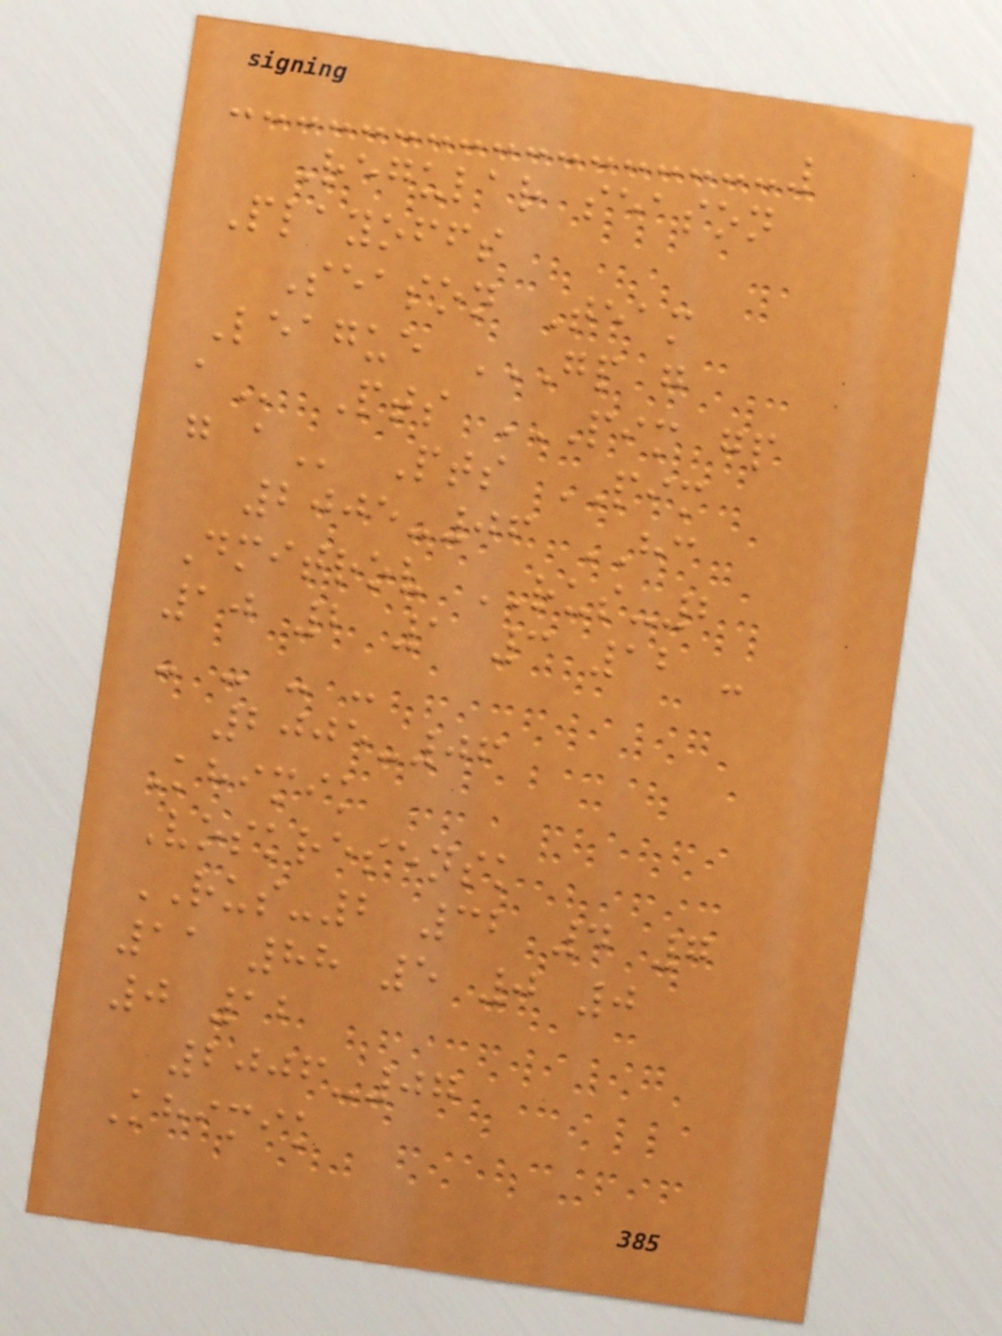Regular season
Playoffs
Season Team
League GP G
A Pts PIM GP
G A Pts PIM
2005-06 HC
Dmitrov RUS-2
10 2 1 3 12 -
- - - -
2005-06
Khimik
Voskresensk
RUS-2 32 4 7
11 88 5 0 0
0 12
2006-07
Khimik
